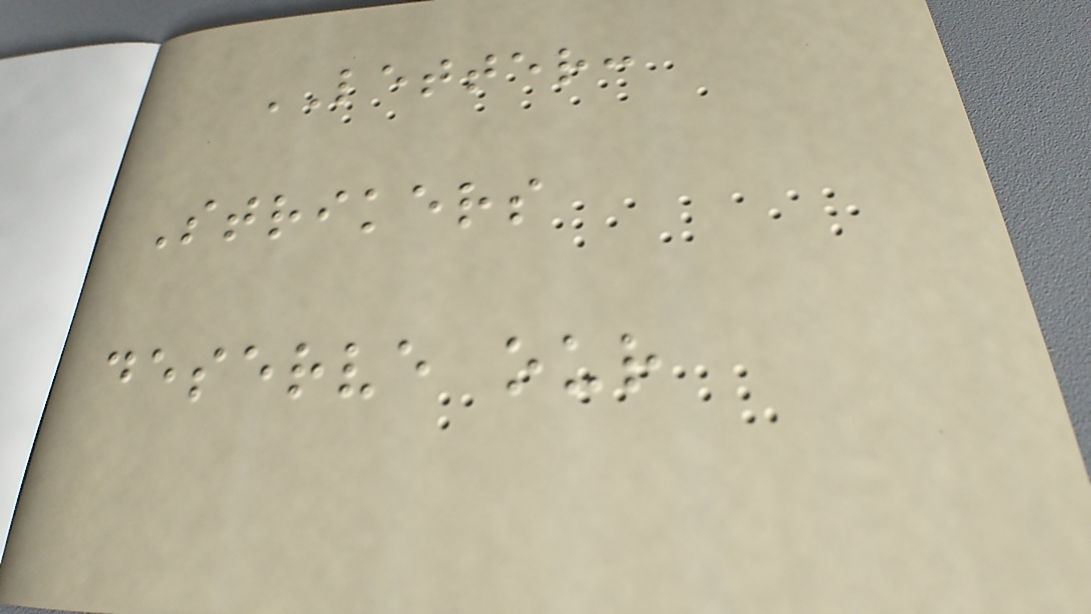LETTER:
Strikers
deserve our
